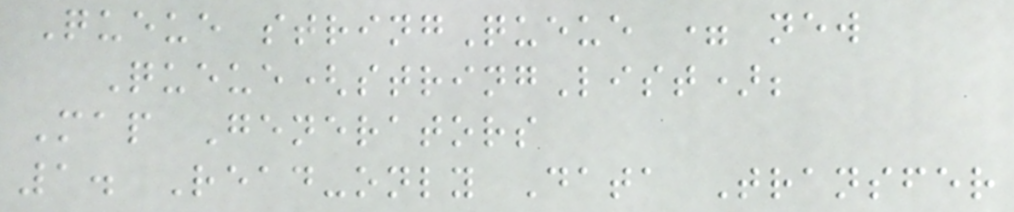Queue stringQueue = new
Queue(stringList);
Map Generators
1. Read-only Data Transfer
